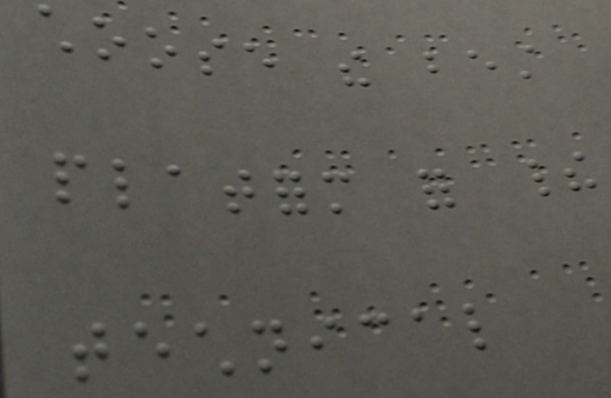choose the best
platform for their
technical
